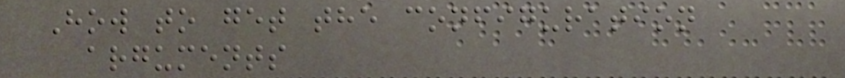How to get the configuration
arguments
